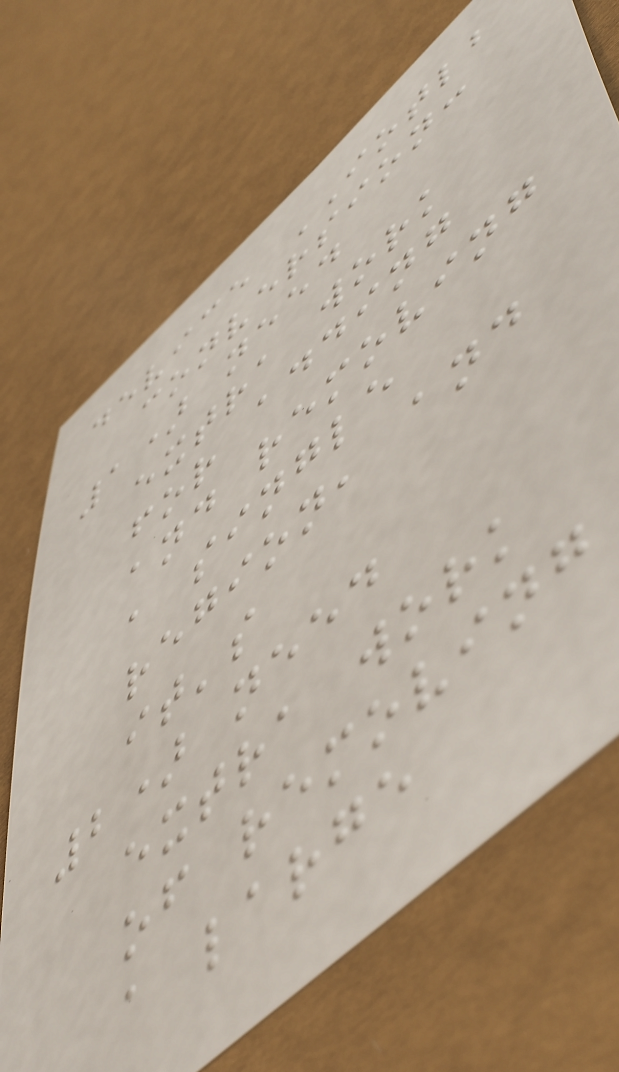device IOTLB
conversion:
1) need
extra work
for adding
and removing
a single
region, and
it's
2) need
extra work
of removing
a large
